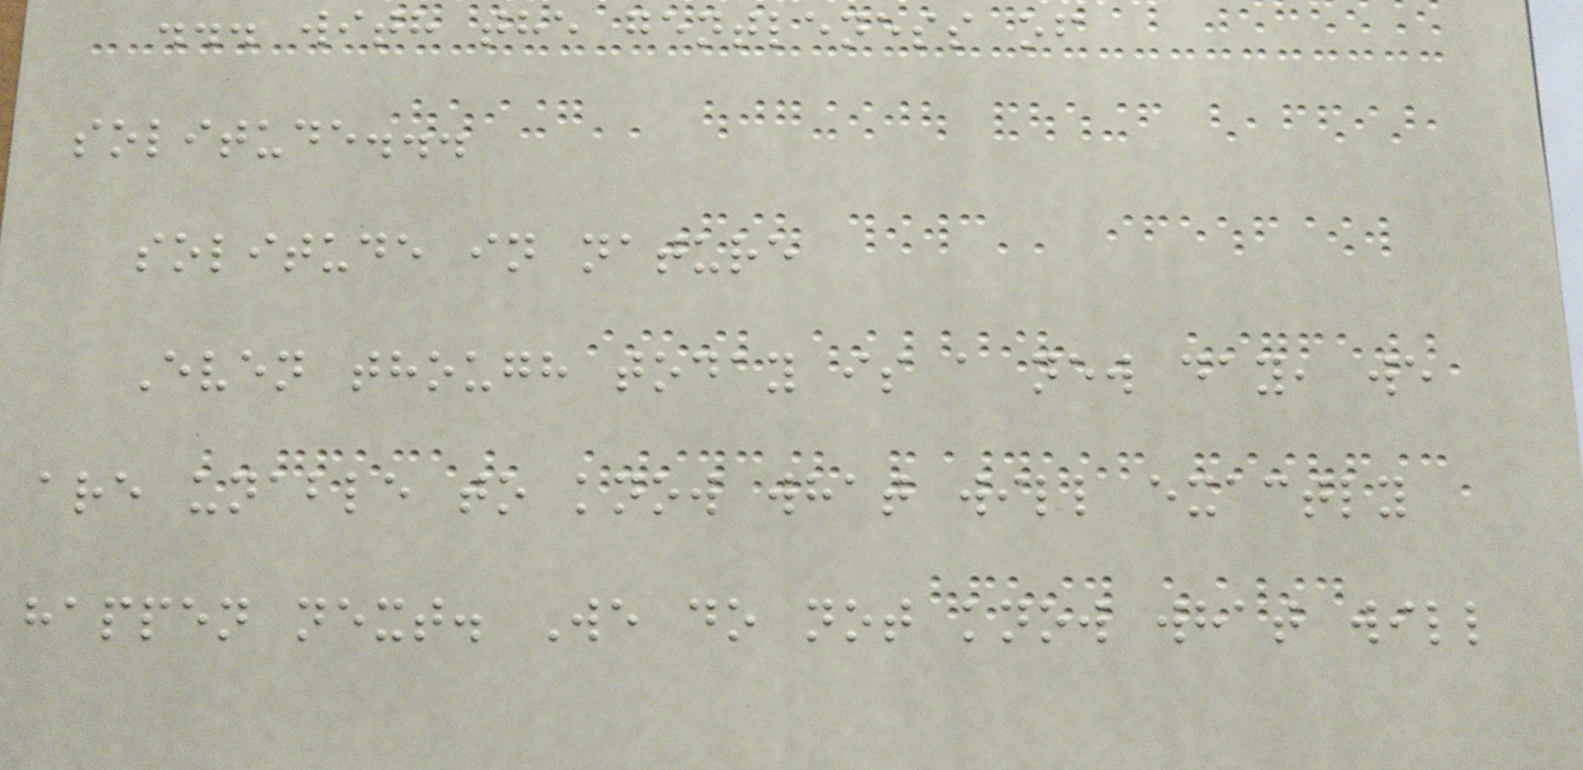... with the gentleness of
solitude...
solitude in nature
Even though today is a new day, we
are unable to know what will exactly
happen next. We do not know what will
